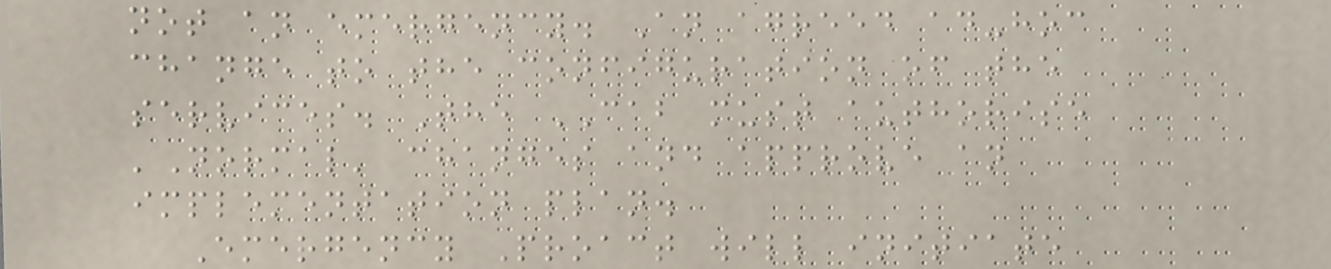not an emergency. An agreed ad-hoc
change to the configuration of the
services. The CAB must authorise
'Normal' changes and approve an
implementation plan.
Emergency Proact will initiate
